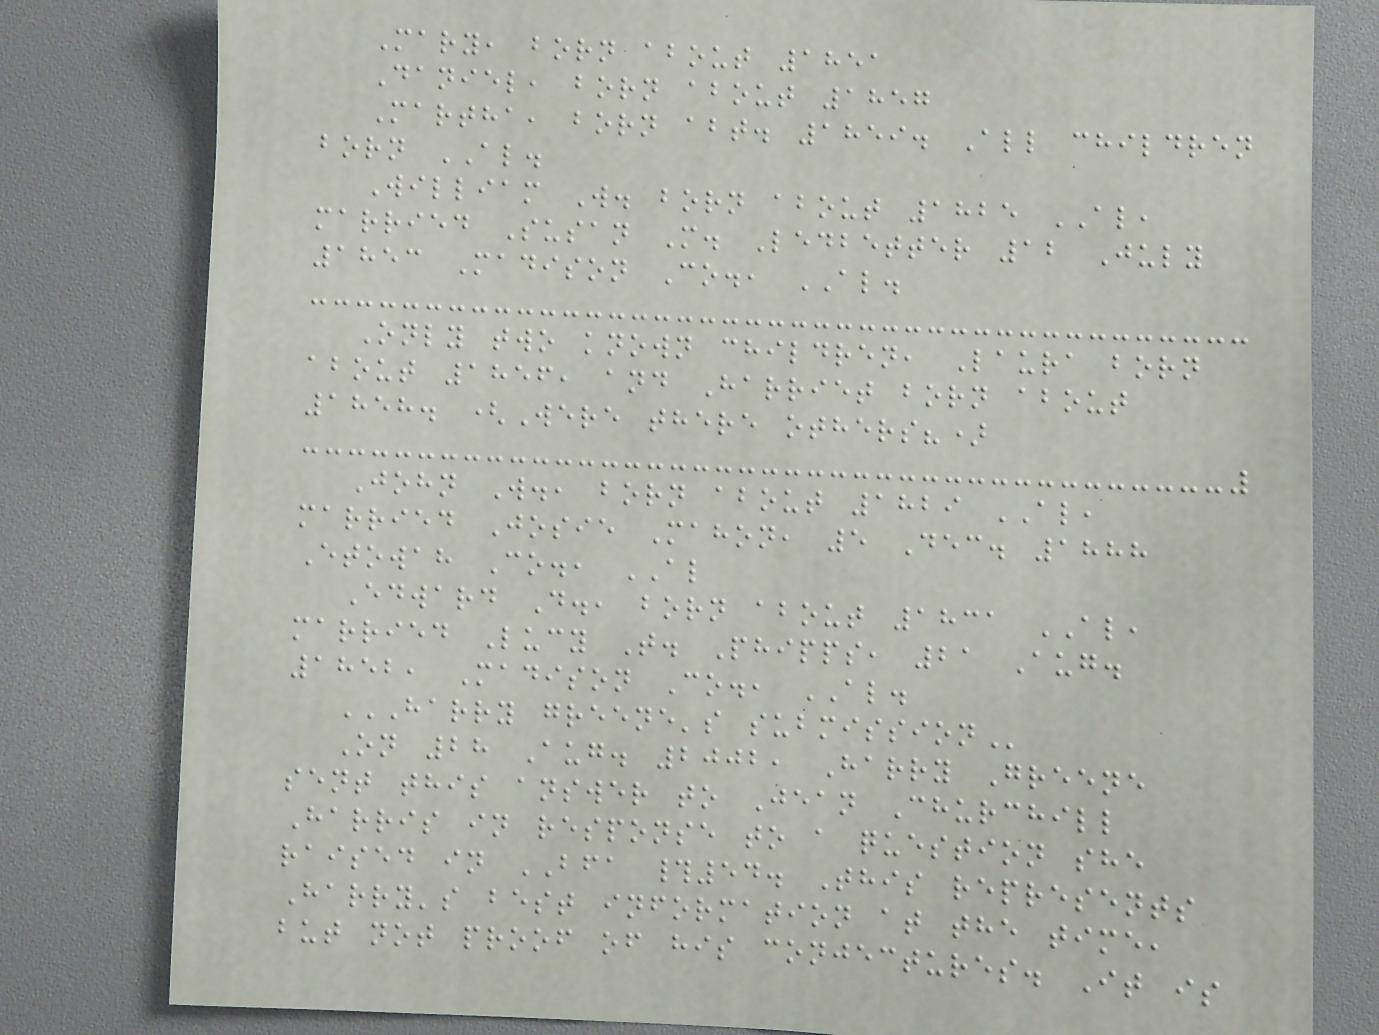Mary, born about 1851
Daniel, born about 1857
Martha, born abt. 1859. All children
born AL.
William W. born about 1825 AL,
married Susan M. Ledbetter 12 July
1853 Madison Co., AL.
Only two known children, Laura born
about 1856, and Harriet born about
1858. (Were there others?)
John W., born about 1829 AL,
married Josie Mahon, 5 Dec. 1888
Etowah Co., AL
Edward D., born about 1831 AL,
married Lucy T. Phipps, 21 Aug.
1852, Madison Co., AL.
HARRY GREENE'S SUBMISSION
On 28 Aug. 2002, Harry Greene
sent this answer to Jean Churchill
Harris in response to a question she
raised in BFA #54. This represents
Harry's best information at the time,
but not proof of his conjectures. It is
